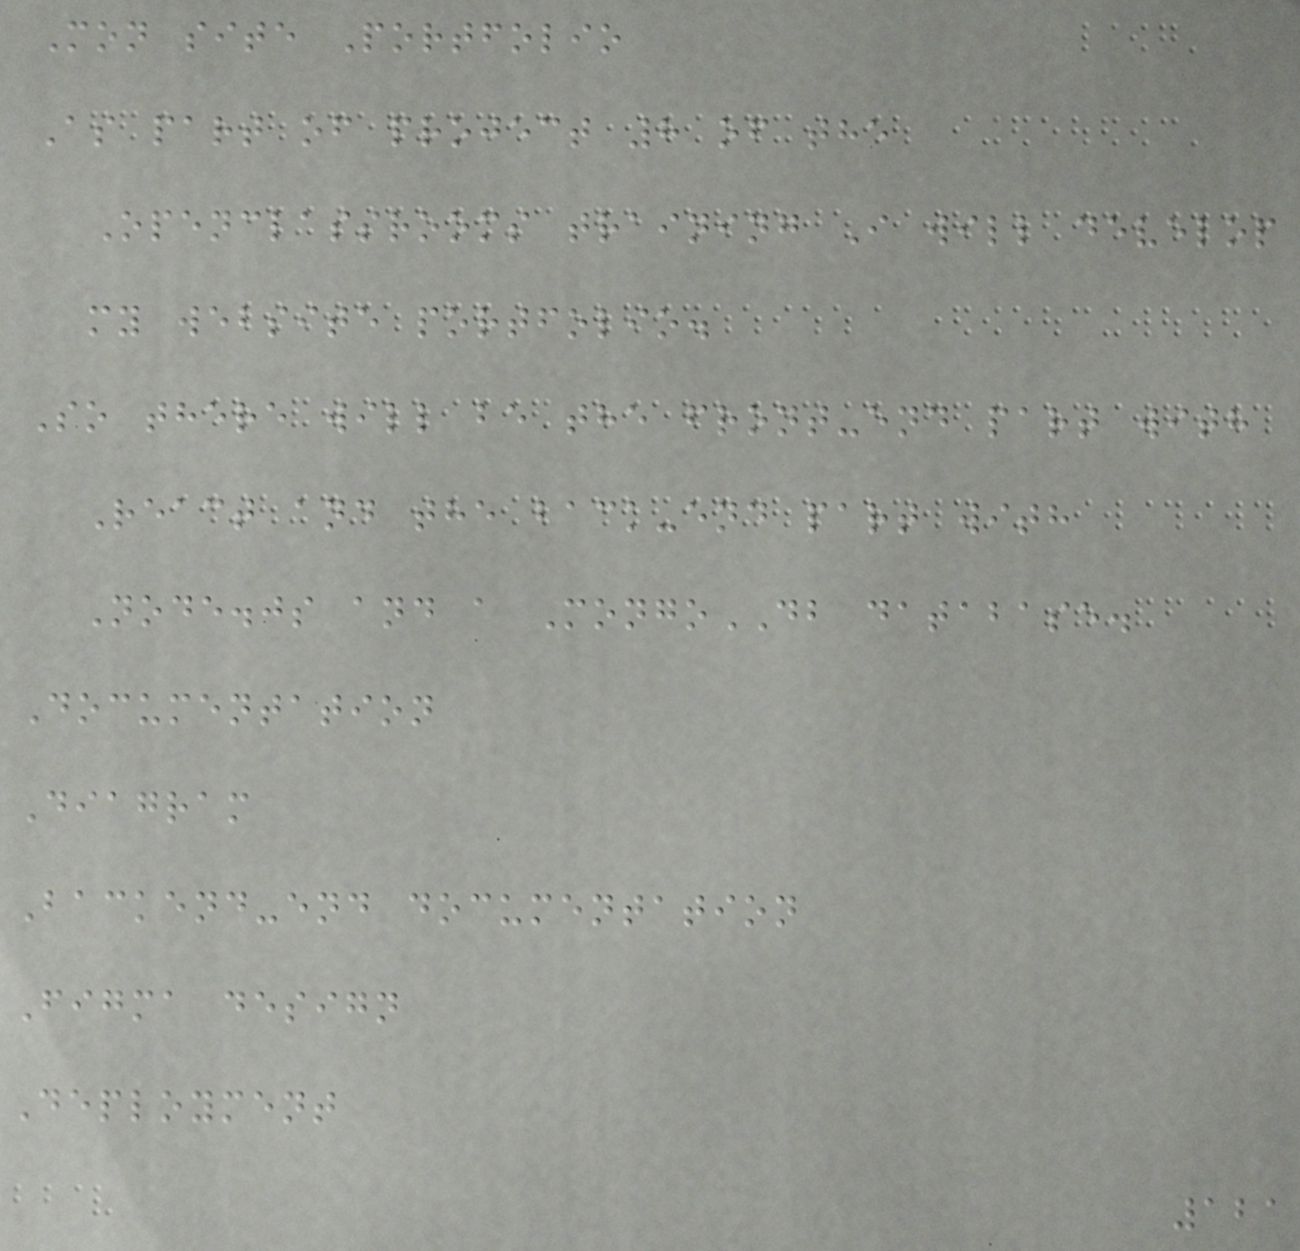Mon site Portfolio
As part of project 8 of the
Openclassrooms training I will develop
my website portfolio.
So there will be the front-end part with
React and the back-end part with
Node.js and a MongoDB database.
Documentation
Diagram
Backend-end documentation
Figma design
Deployment
121
